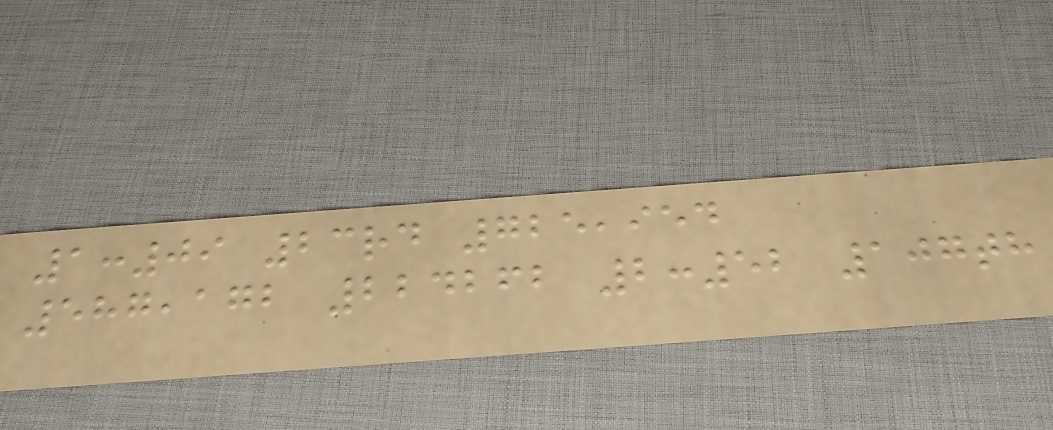1:09 23rd 725,954
587,172 224262 2:52 107th
